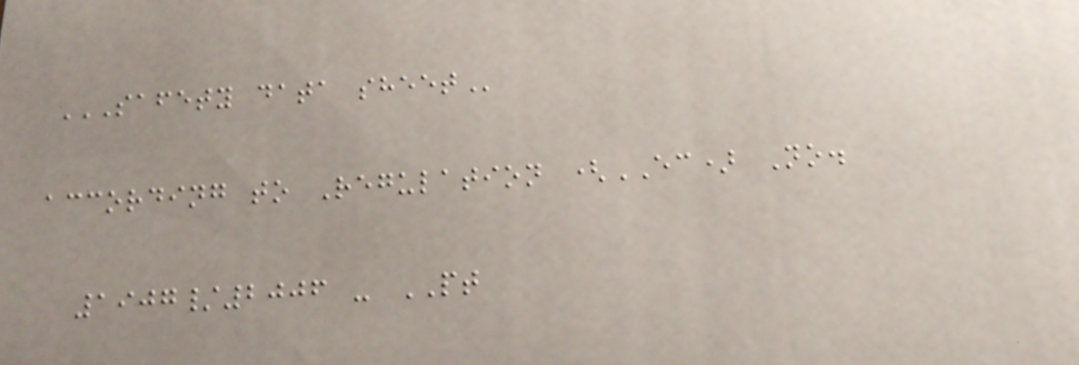SAFETY DATA SHEET
according to Regulation (EC) No.
1907/2006 - PT
